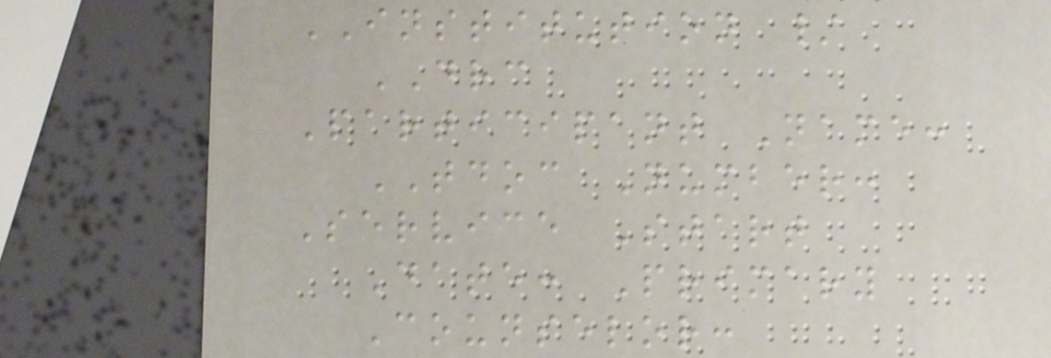INSTITUTION /
DRC
Participant Name:
TDOC Number:
Service Start
Date: Primary
Counselor:
